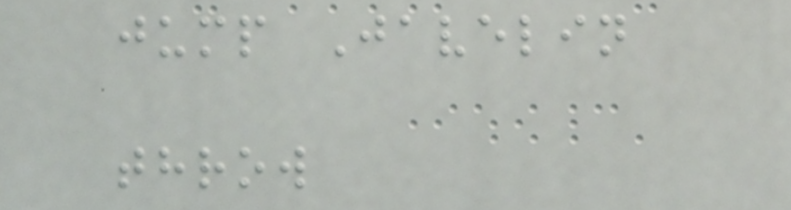jump Javelin
throw
